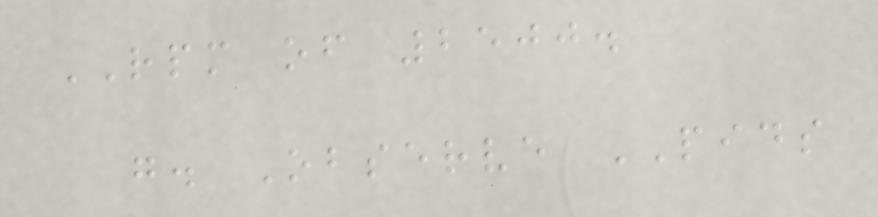RPM of 2500.
g. Observe PIDS
